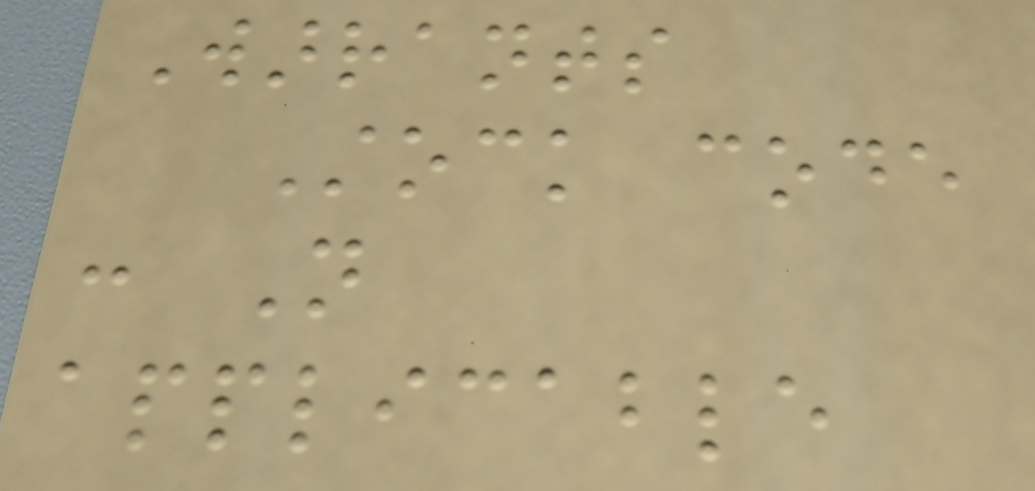Warrants
Stock code
: Not
applicable
